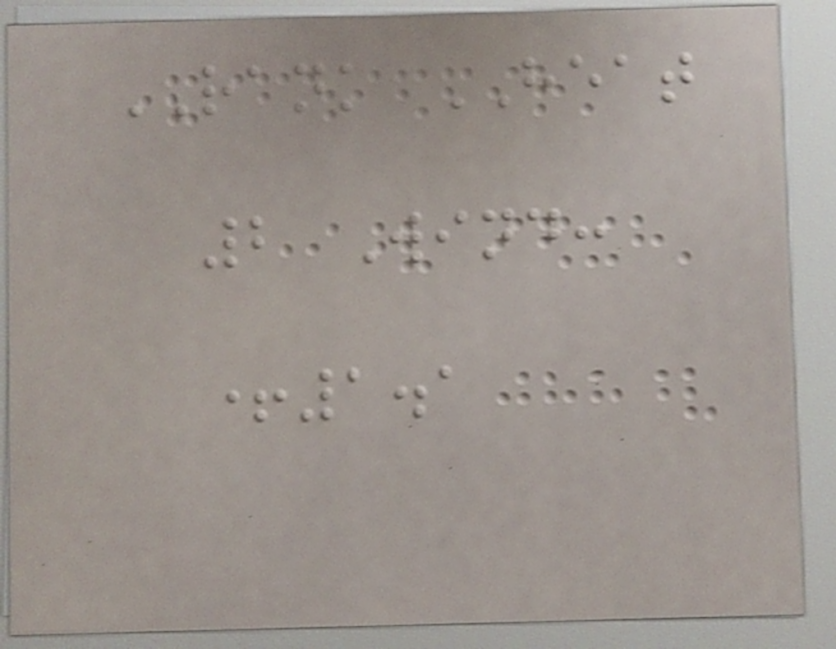RANK HEAT
2 Wind:
+1.1
